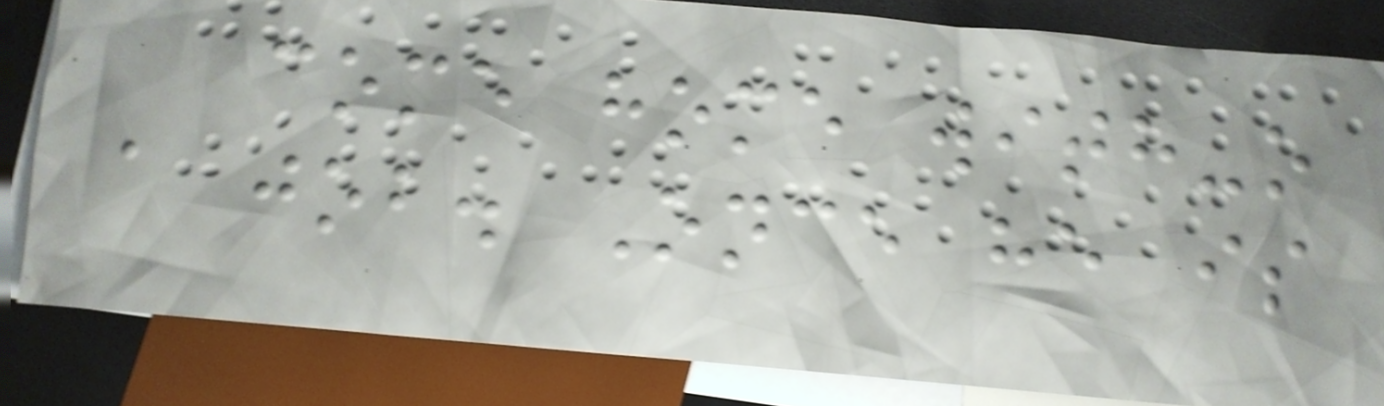come home with-o
a job. Once he is
